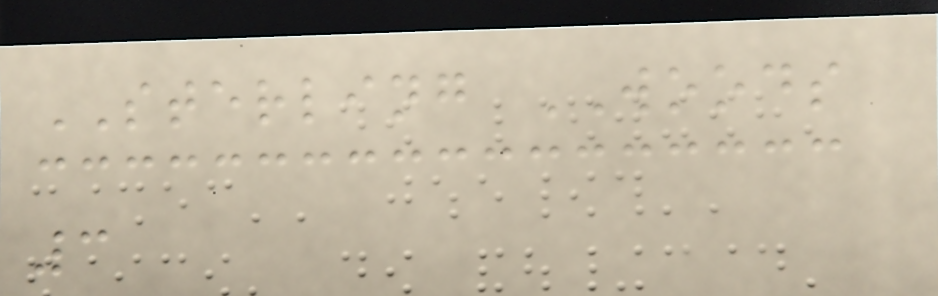STERLING WOODS
3
